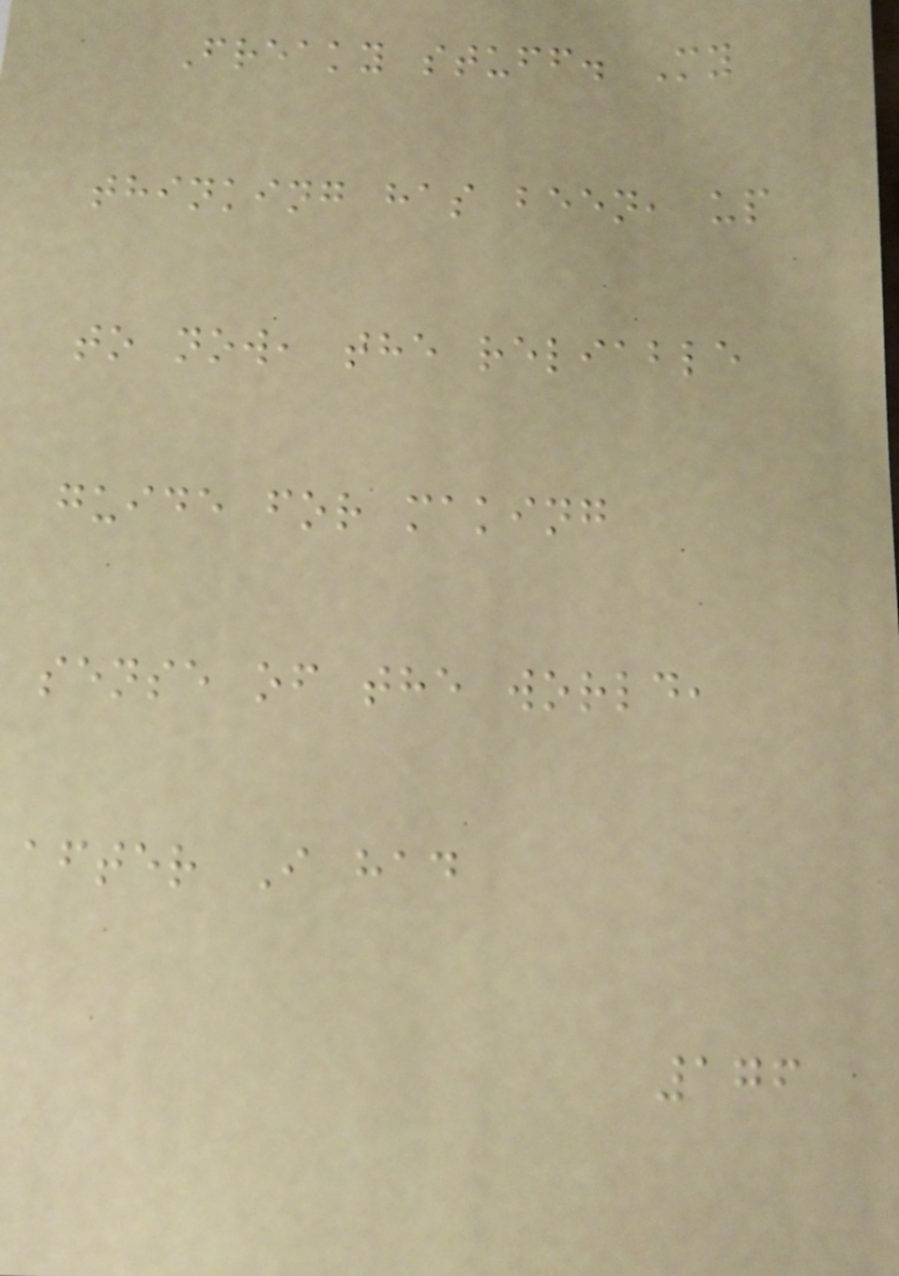Freaky stuff. My
thinking has been, up
to now, the reliable
guide for making
sense of the world,
after I had
176
